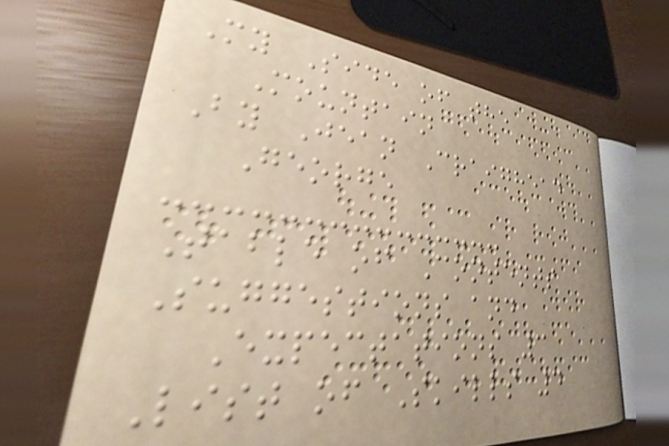My Side of the
Mountain
By Jean Craighead
George
Table of Contents
Suggestions and
Expectations 3
List of Skills 4
